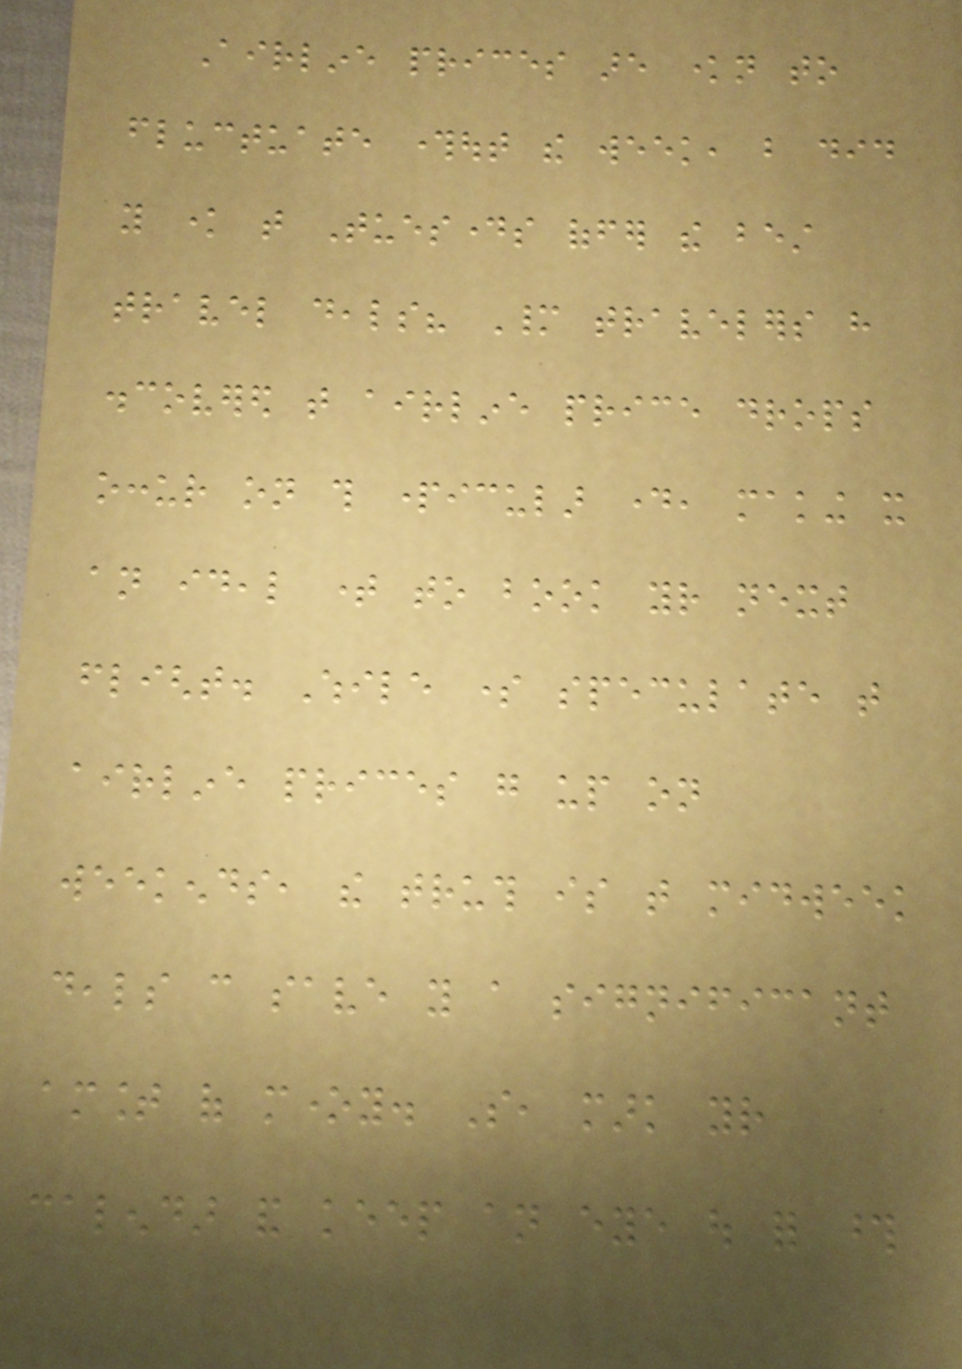Airline prices are known to
fluctuate throughout the week, but did
you know that Tuesdays offer the best
travel deals? Many travelers have
discovered that airline price drops
occur on this particular day, making it
an ideal time to book your next
flight. While some speculate that
airline prices go up on
weekends, the truth is that midweek
deals can save you a significant
amount of money. So, mark your
calendar and keep an eye out for those
